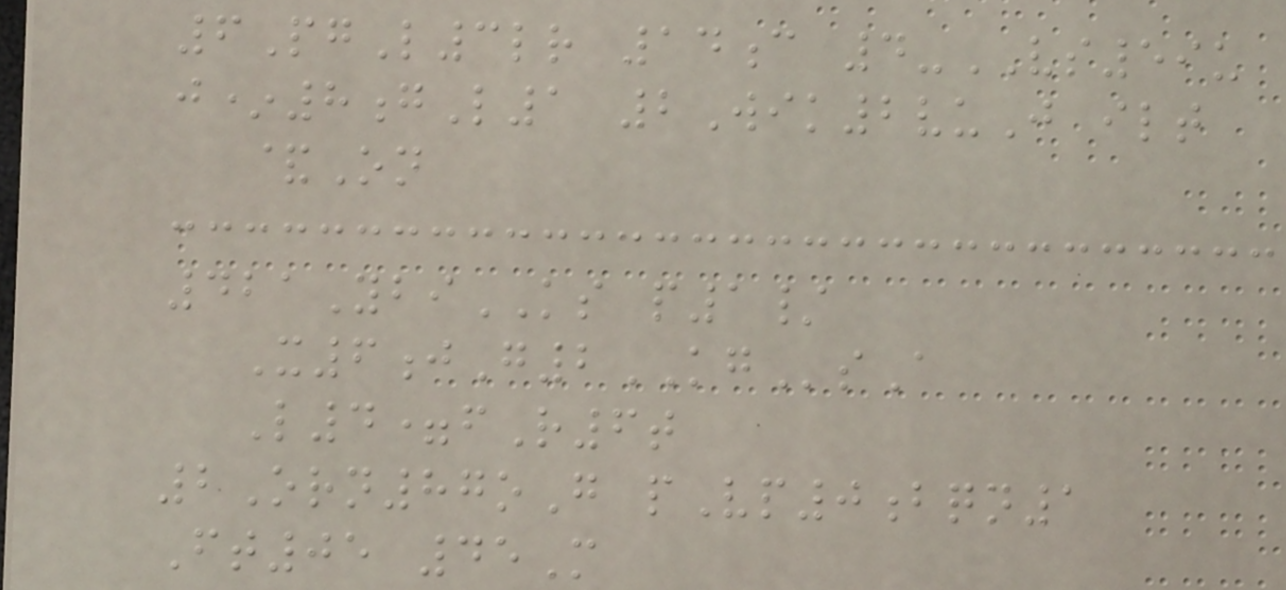6PgL3lr 14c 4-VS59u
j*8gL1 2Wik2vuJ ilt
&On
421YbiKS p1/
X6jG2KGsA
L4=fR6t
2Orn87oG pVp0bqn1
Ft05 45M
